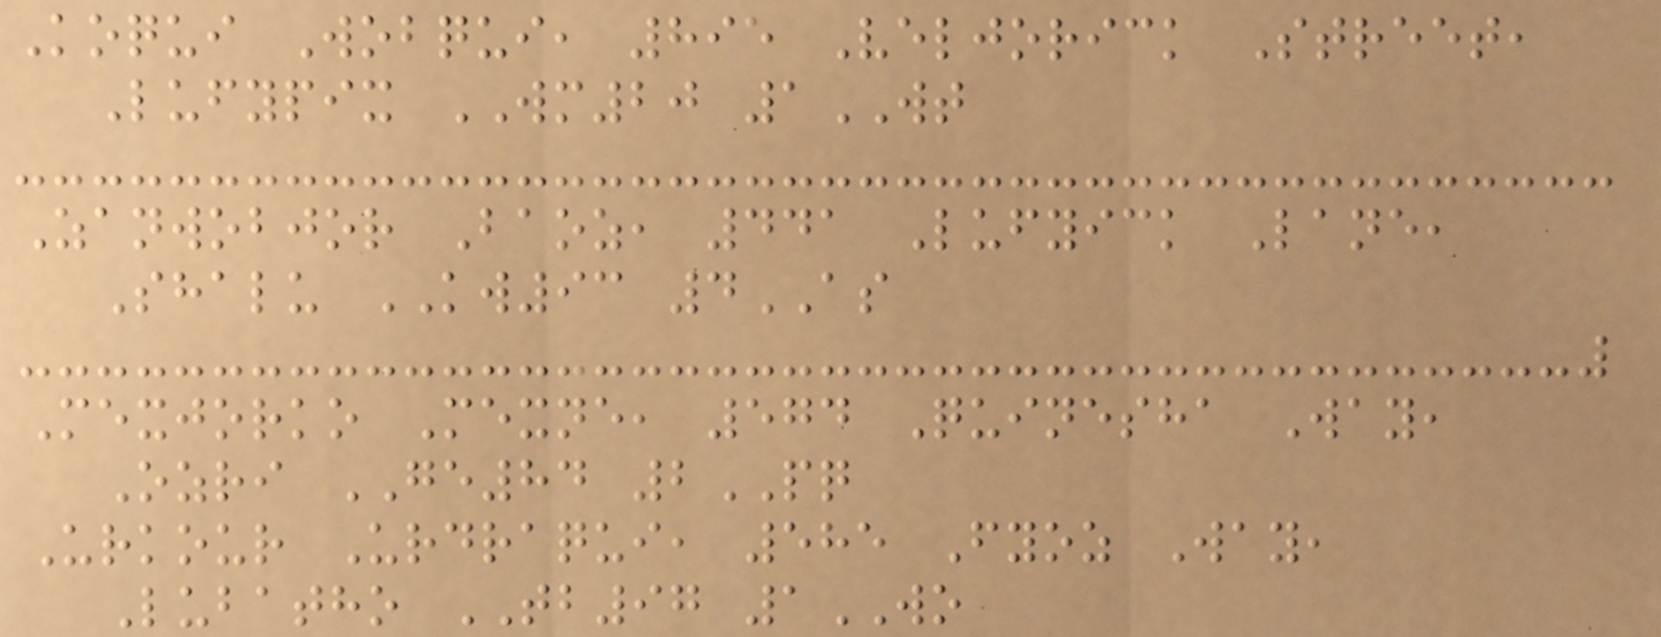Koqui Wobqui, 895 Veljorick Street,
Lufypix WM20 1WT
Zanwobjor Baoz, 441 Lufyick Lane,
Shalu KW93 4AS
Mexjorko Mexne, 574 Quinesha Way,
Ozri GE84 2PQ
Urkour Urdraqui, 585 Fyoz Way,
Lubatho TB97 1WO
